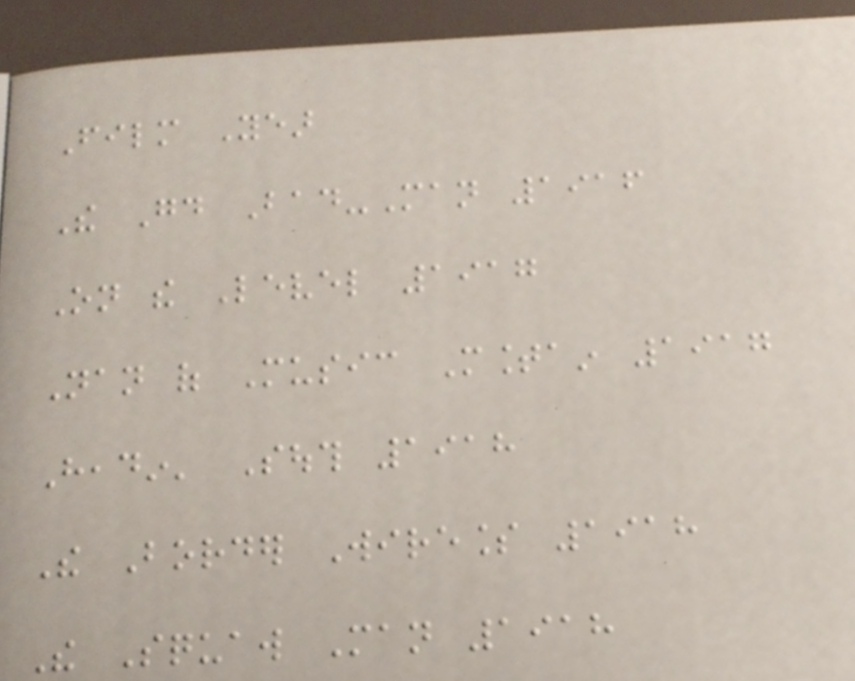Film Year
The Good Bad-Man 1916
On the Level 1917
Nan of Music Mountain 1917
Headin' South 1918
The Border Wireless 1918
The Squaw Man 1918
